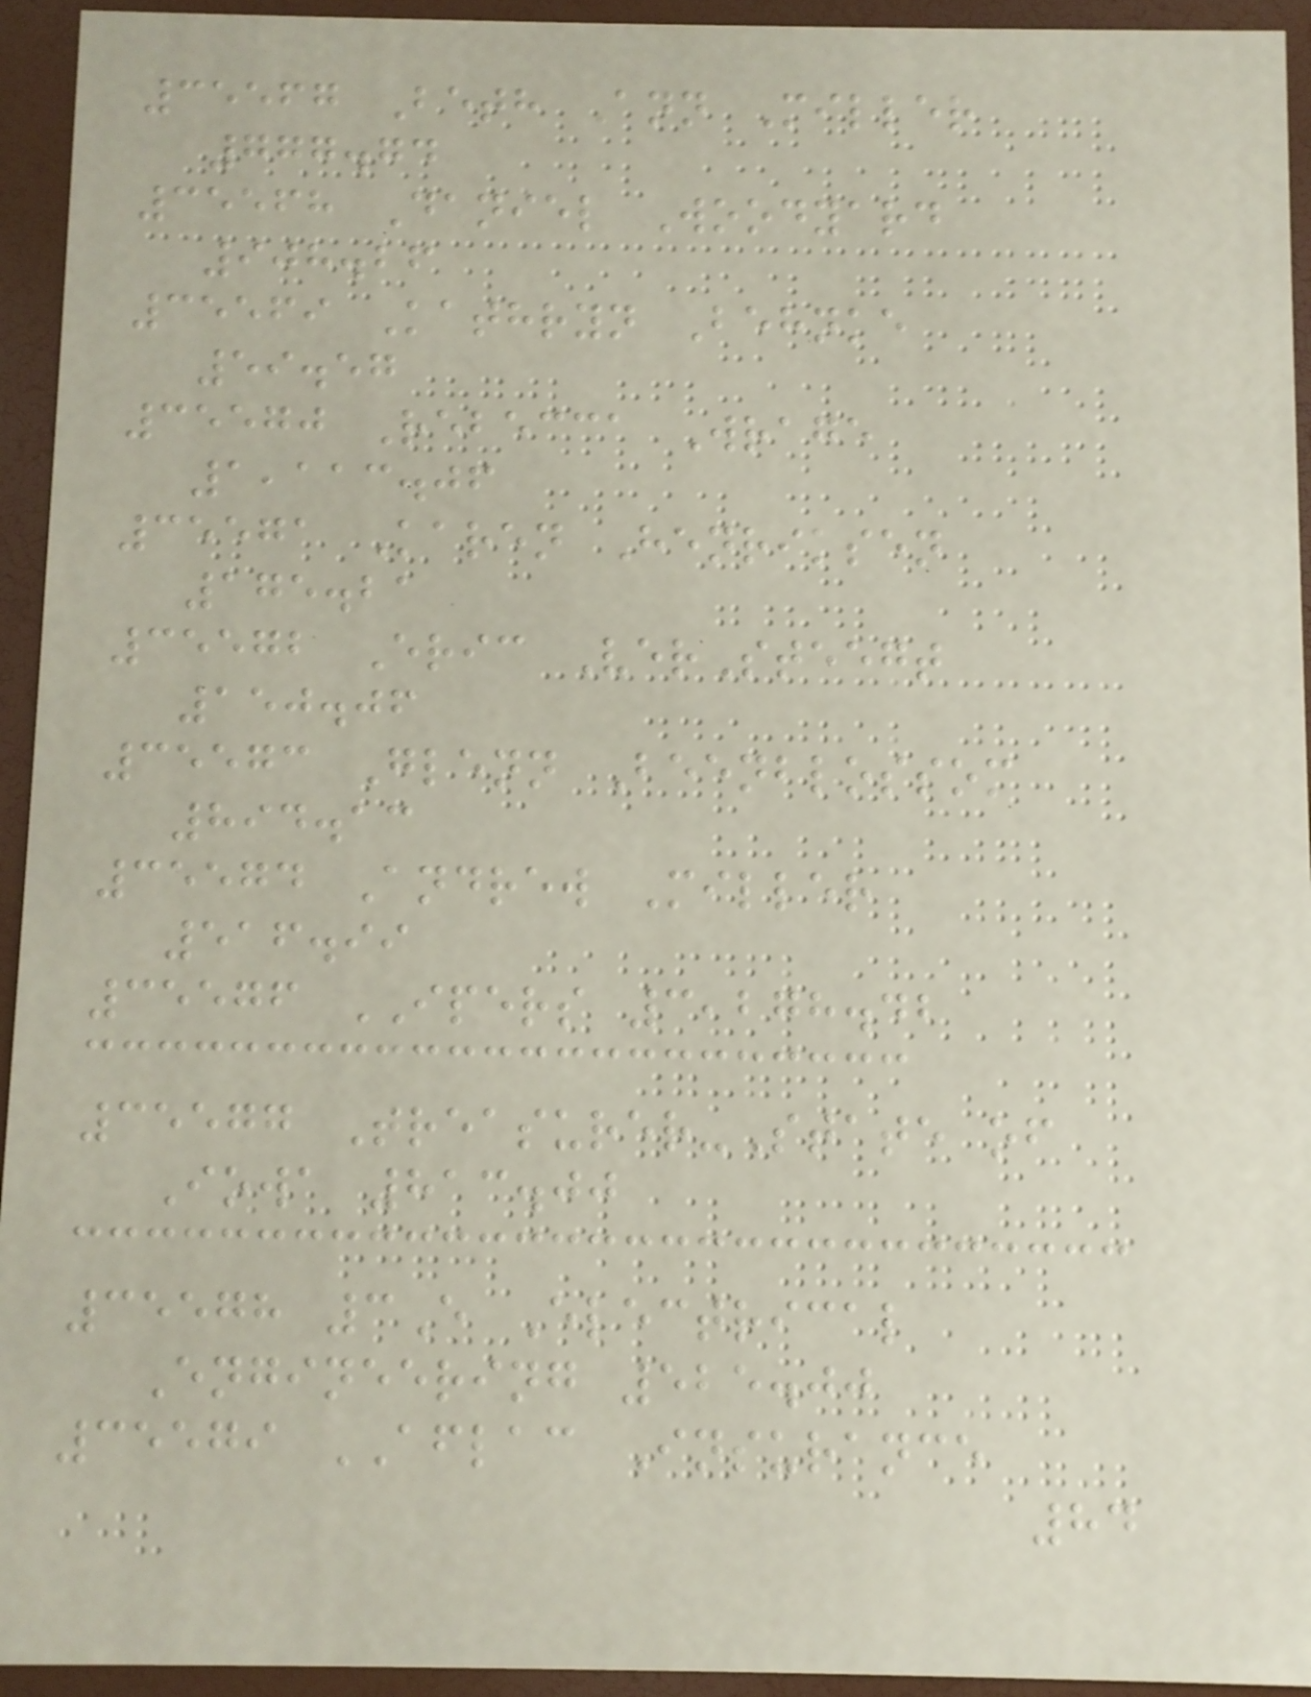35567 Beth Ann Miller
777.74
35568 Daniel Woodyard
908.26
35569 Kathryn Behnke
59.57
35570 Rebecca Wrage
1,113.06
35571 Karen Henriksen
175.21
35572 Eric VerSteegt
150.06
35573 Glenn Beenblossom
894.13
35574 Andrew Miller
516.99
35576 IPERS 3,278.42
35577 Treasurer-State of
Iowa 813.00
35578 3E Electrical
Engineering 525.00
35579 AFLAC Insurance
84
